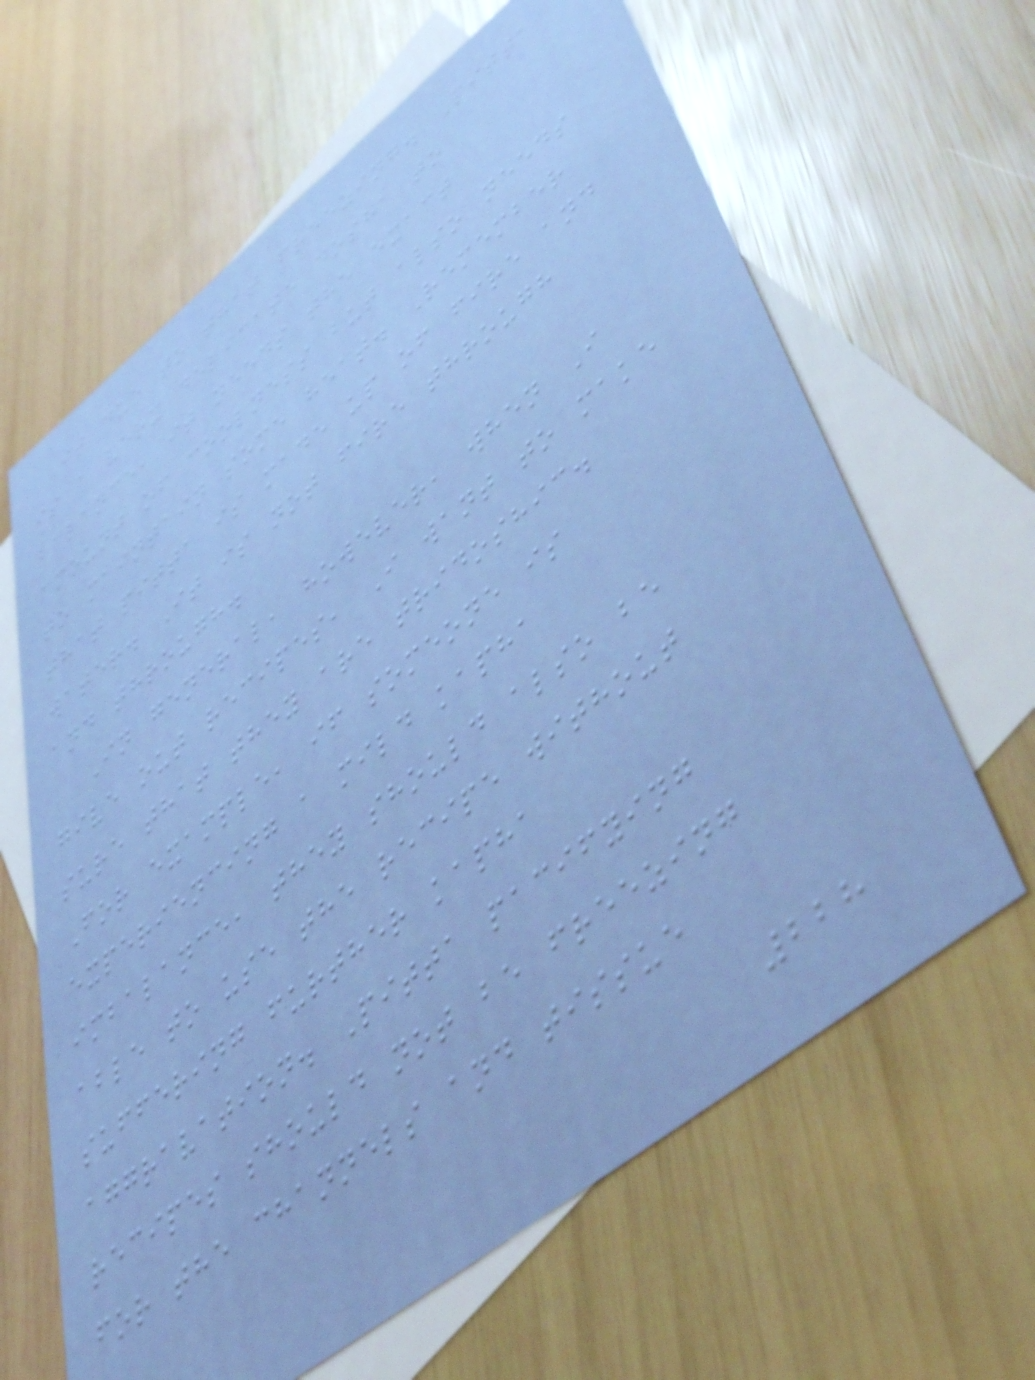it due to that freezing. Pitta
is a very delicate dosha to
balance, it needs the exact
amount of coolness but also needs
to maintain some heat. Remember
that pitta is made up of fire and
water. It is not fire through
and through.
In general, however, when I
give out recipes, I want to make
sure that they are tridoshic.
For example, if someone is
experiencing a mild kapha
imbalance, they should also be
able to use the recipe without
suffering further kapha
aggravation. Pitta pacifying
recipes should not be freezing
for the channels and tissue
228
